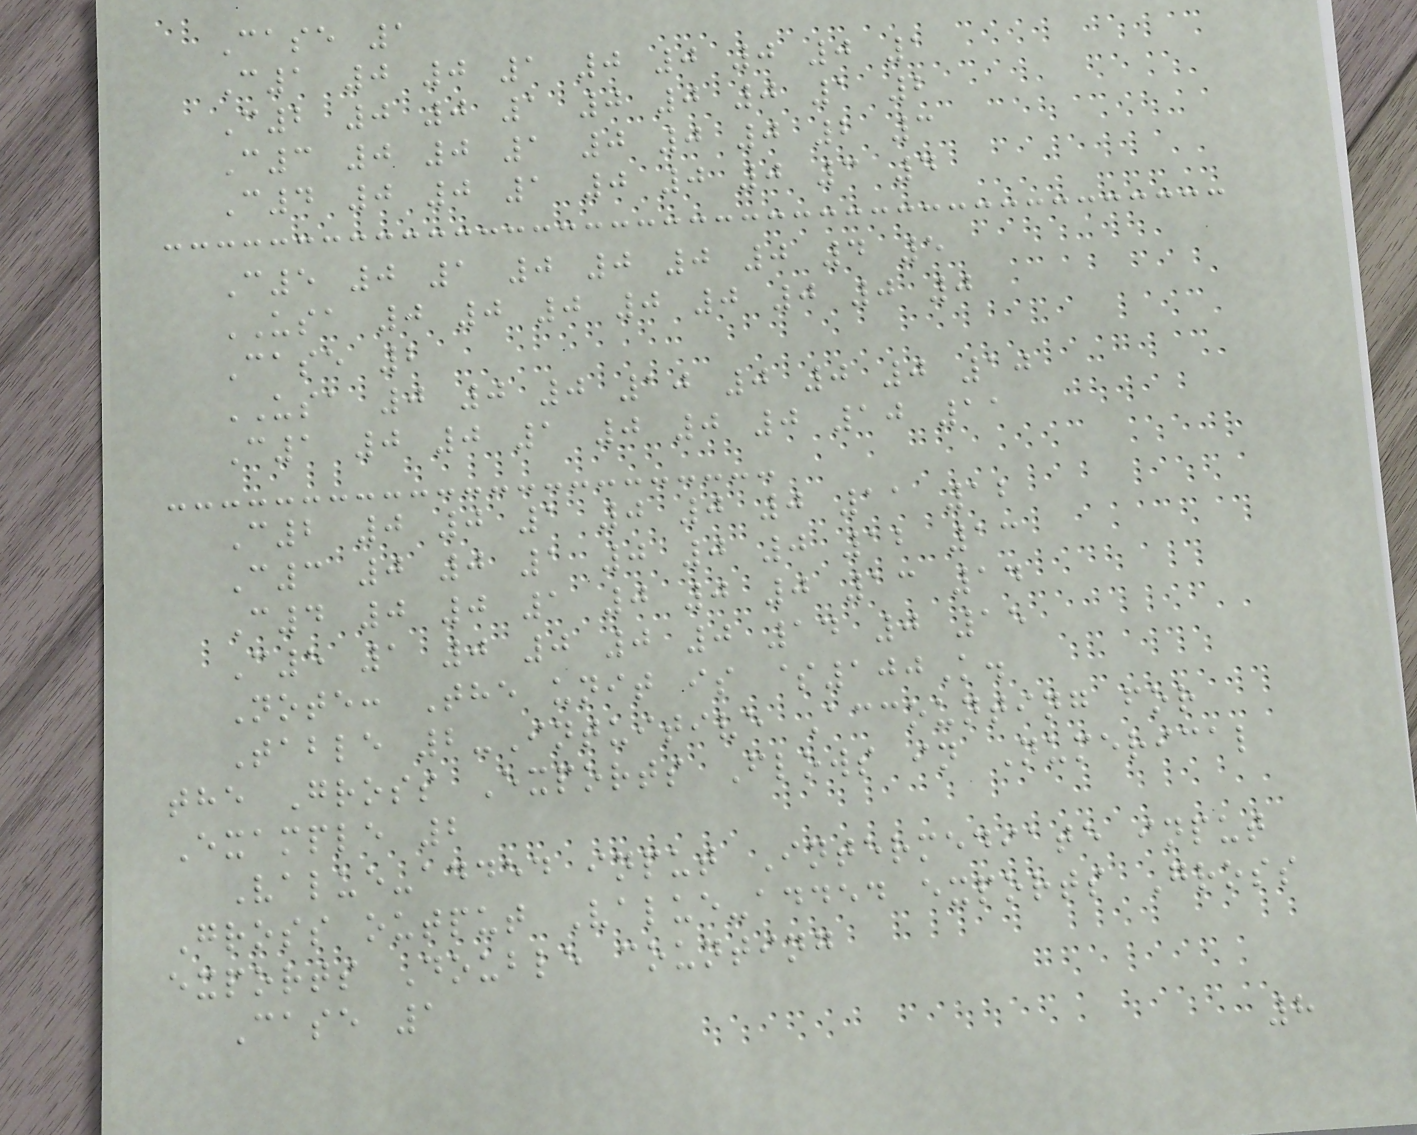Case 1
C1 0 0 1 0 0 0 0 1
C2 0 0 1 0 0 0 1 2
C3 0 0 1 0 0 0 2 3
C4 0 0 1 0 0 0 3 4
C5 0 1 0 0 0 0 4 5
USA 0 0 0 0 0 0 0 0
Case 2
USA 0 0 0 10 0 0 0 10
C1 0 0 1 0 0 0 10 11
C2 0 0 1 0 0 0 11 12
C3 0 0 1 0 0 0 12 13
C4 0 0 1 0 0 0 13 14
C5 1 0 0 0 0 14 0 15
Note: The unit is $100K.
Table 2-Intuitive Accounting for
the Gross Exports Flows in Numerical
Example 2
Value-added input Intermediate input
Gross output Value-added exports Gross
exports Double counting
Case 1
8
